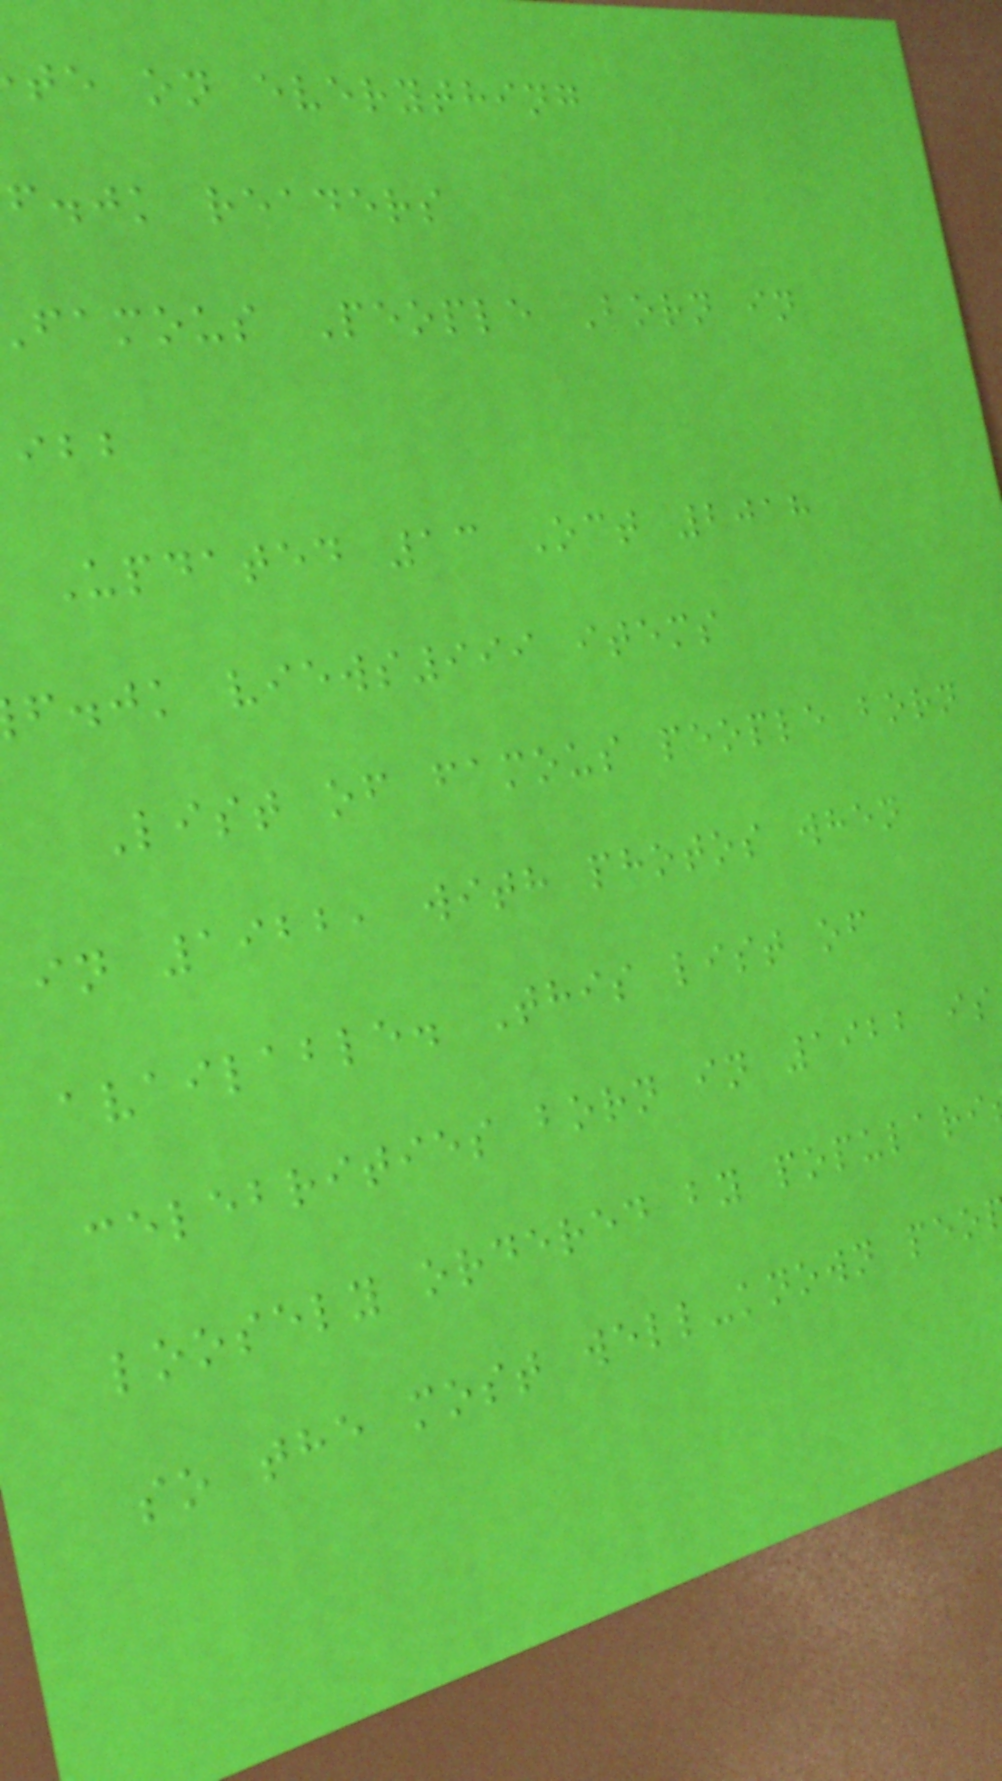te on everything
f.jk readers
famous People Born in
Updated 13 Oct 2018
f.jk views999 items
List of famous people born
in 1922, with photos when
available. This list of
celebrities born in 1922 is
loosely ordered by populari
so the most well-known peo
